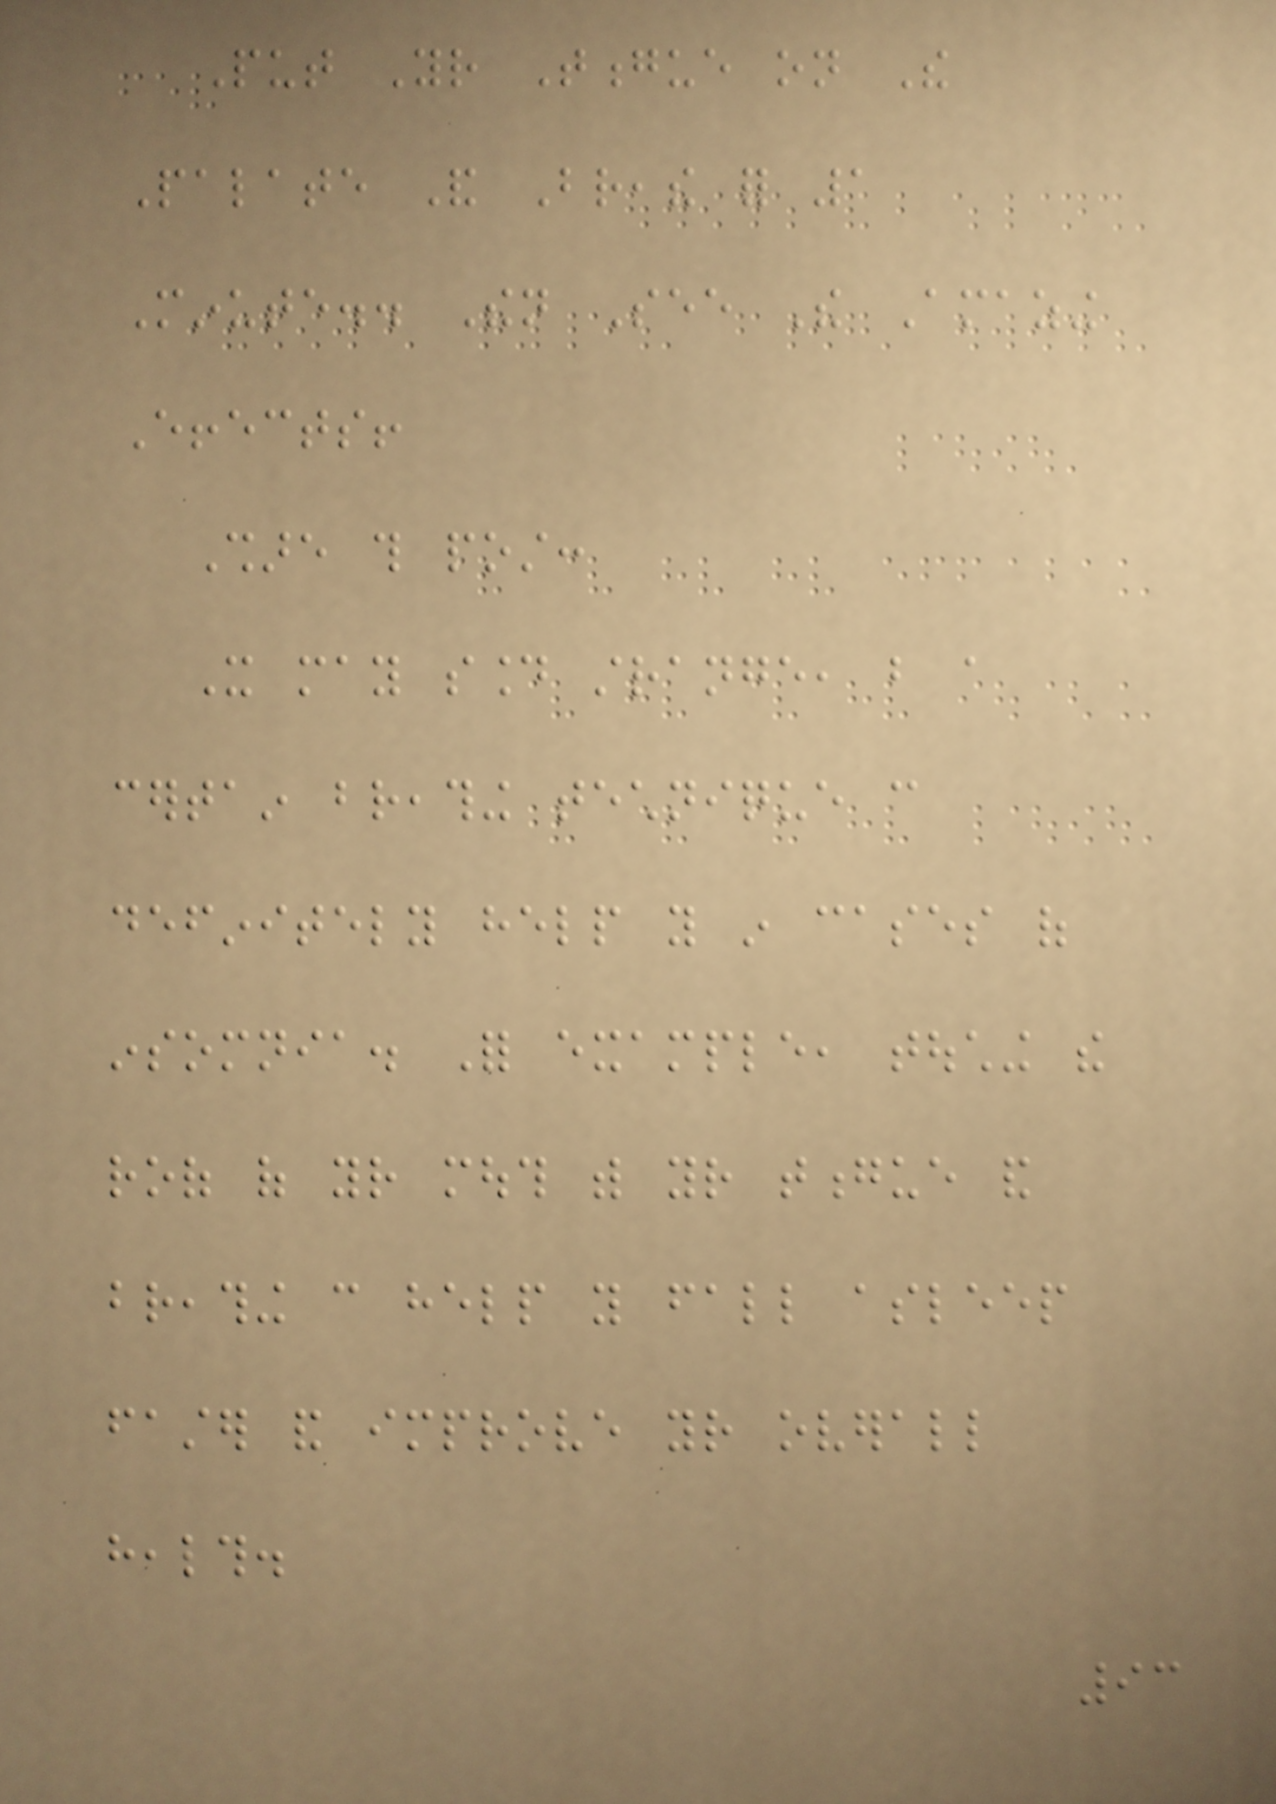Put Your Tongue on The
Palate And Breathe for 1
Minute.. Then See The Amazing
Effects!
Share this post:
It may sound strange, but a
certain breathing technique can
definitely help you in cases of
insomnia. For example, touching the
roof of your mouth with your tongue and
breathing can help you fall asleep
faster and improve your overall
health.
93
